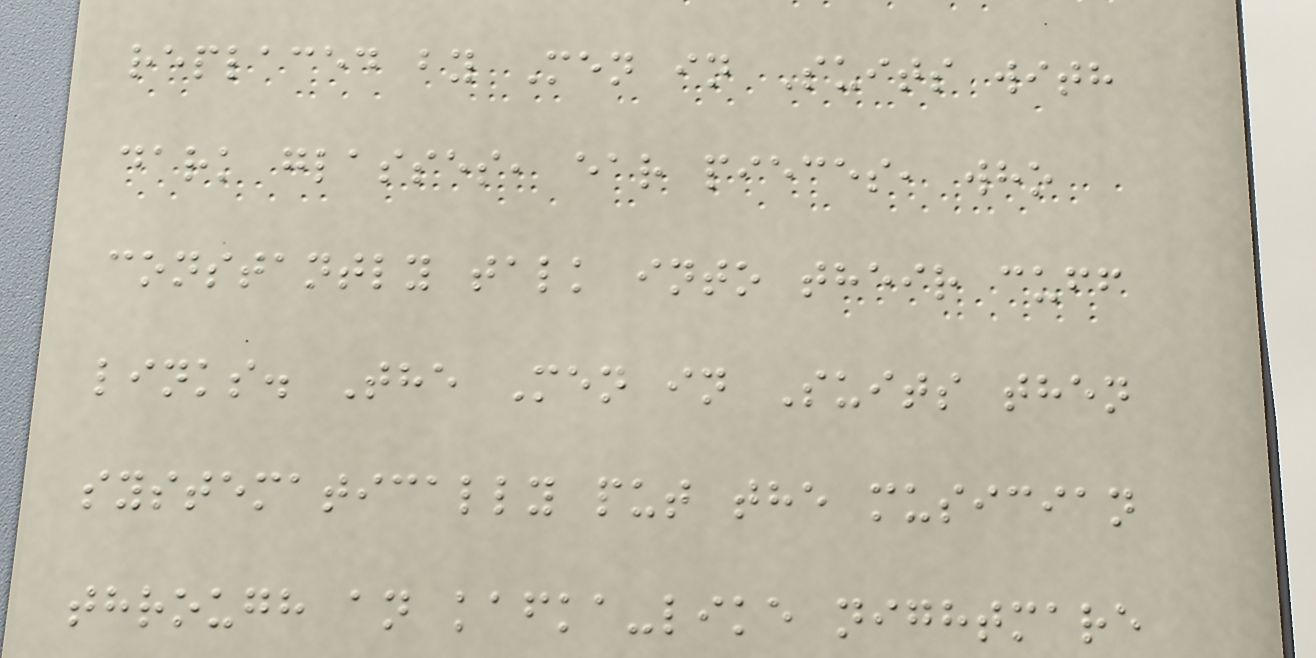replaced by Men in Suits with
dark glasses, ear pieces, who
constantly talk into their cuff
links. The Men in Suits then
systematically put the musician
through an kafka-like nightmare
